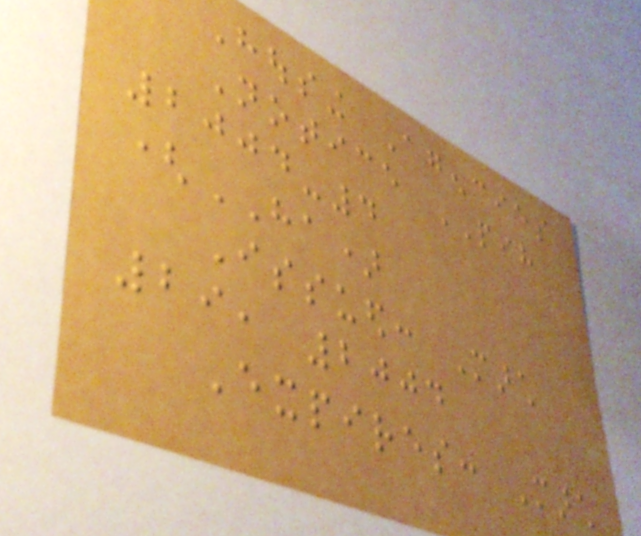Housing Agencies
Notice PIH
2004-4
(HA)
Issued: March
29, 2004
Expires: March
